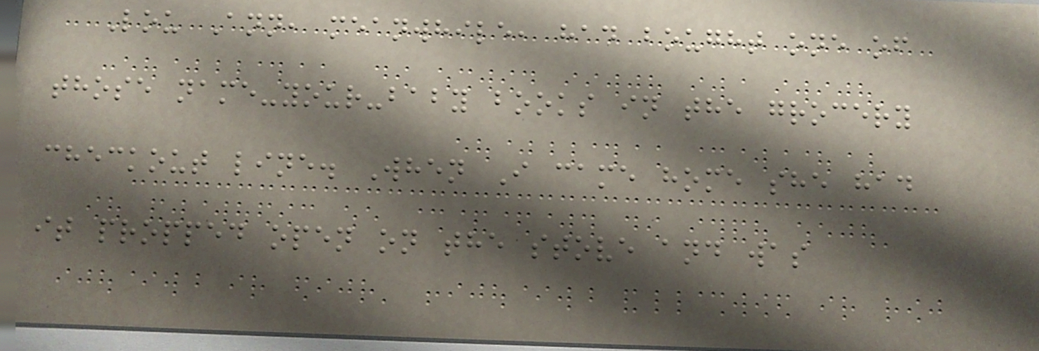Lou Ann, meanwhile, had bought one of
those name-your-baby books in the grocery
checkout line. When I came home she had
it propped open on the stove and was
